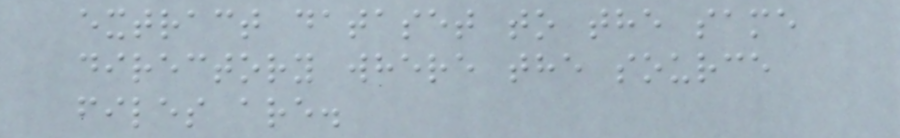extract dataset to the same
directory where the source
files are.
